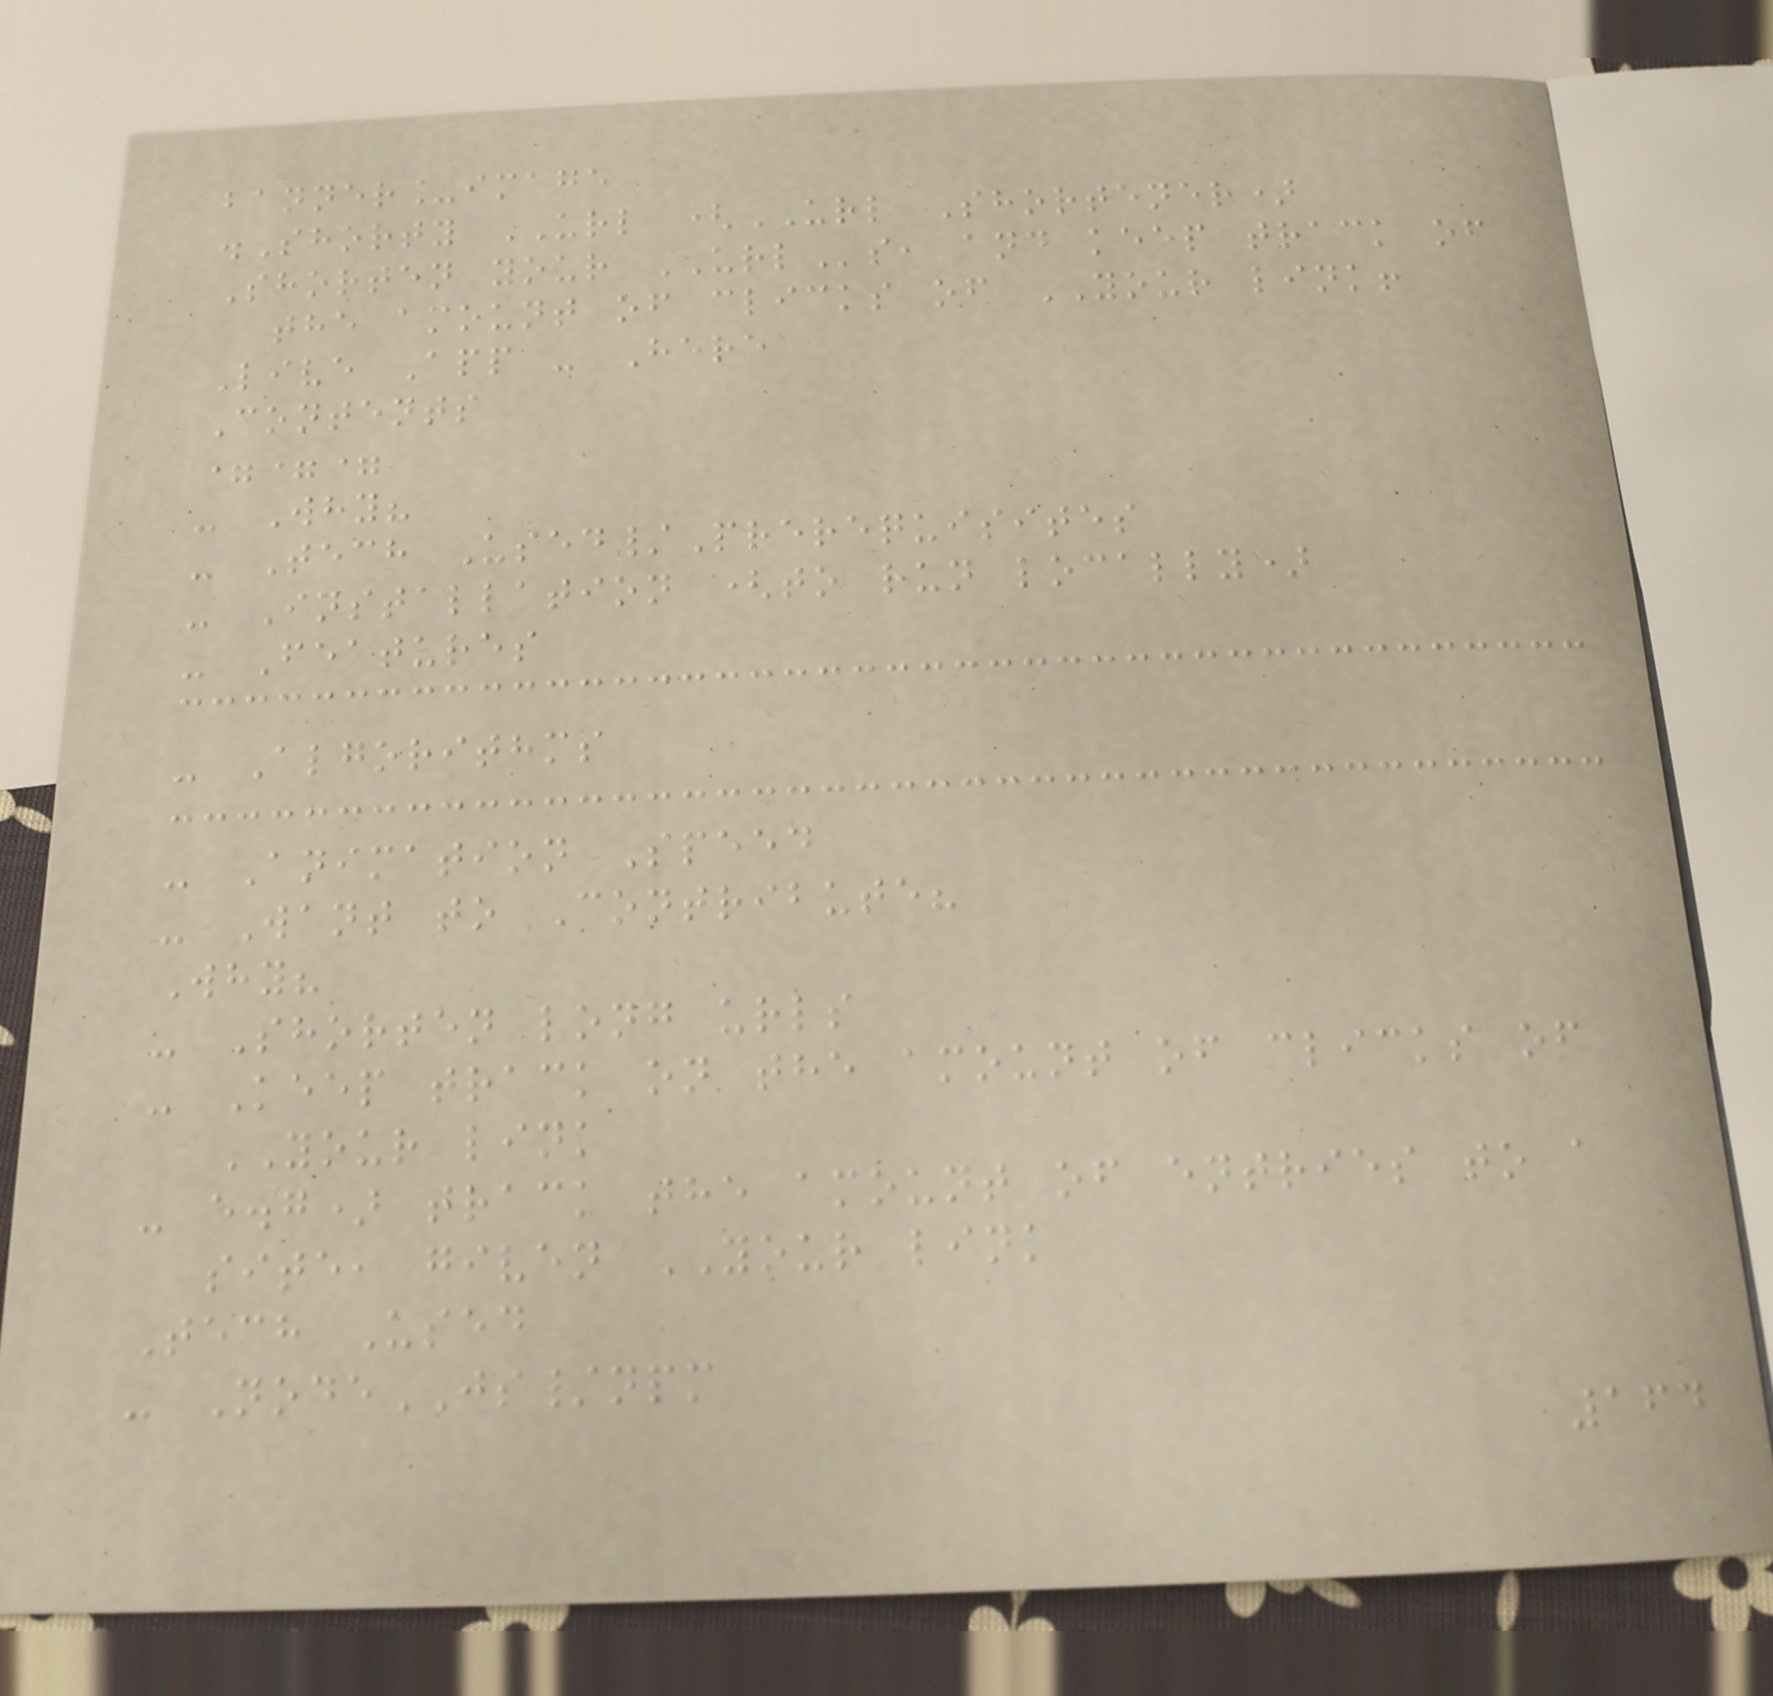banner_image
.Shorty URL (URL Shortener)
Shorten your URLs, and keep track of
the amount of clicks of YOUR link!
Live App - Here
Contents
===
- Why?
- Tech Used/Prerequisites
- Installation (to run locally)
- Features
- Algorithms
- Animation Speed
- Want to Contribute?
Why?
- Shorten long urls
- Keep track on the amount of clicks of
YOUR link
- e.g) track the amount of entries to a
site, given YOUR link
Tech Used
- NodeJS/npm
164
